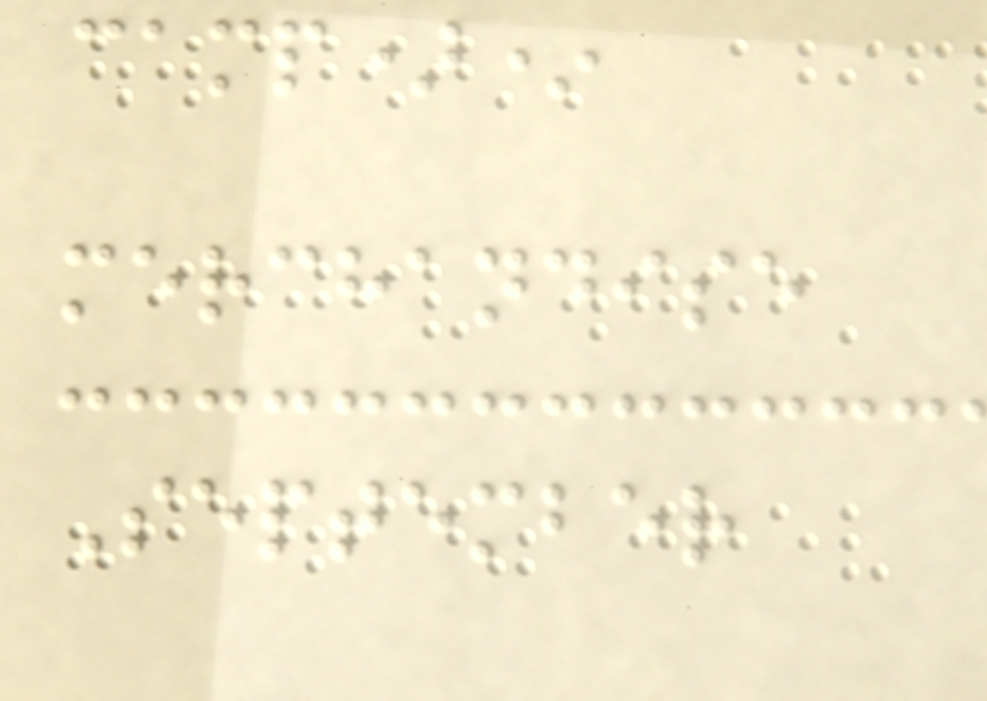camp)*
merchandise
September
